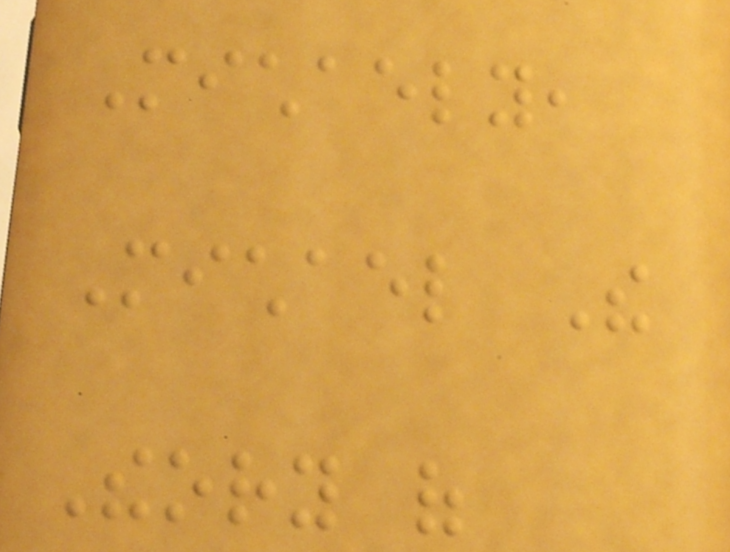Michaely,
Michael The
Theory of
